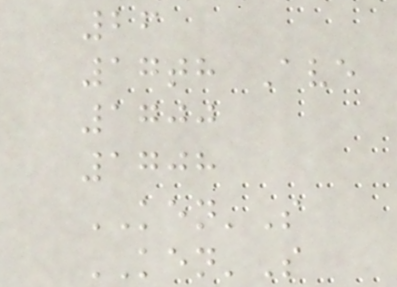26
17th Ave
1700
1708
KEN'S
KEN'S
